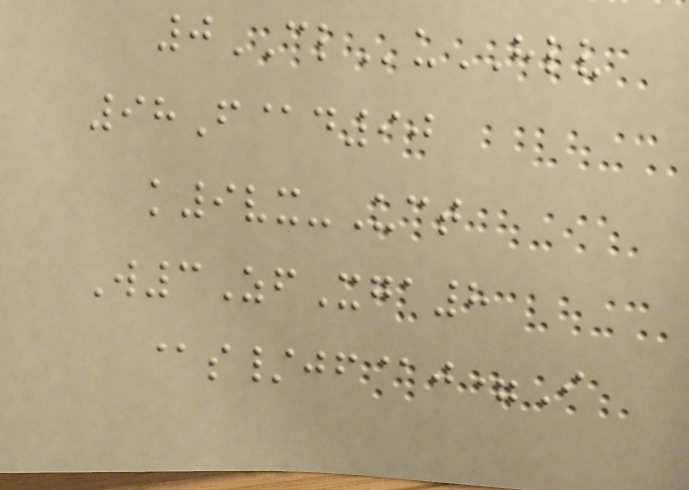0CLuHLV
98F@d90
k9vx-Uct
W3ZfXga8
@s/jf@j=I
